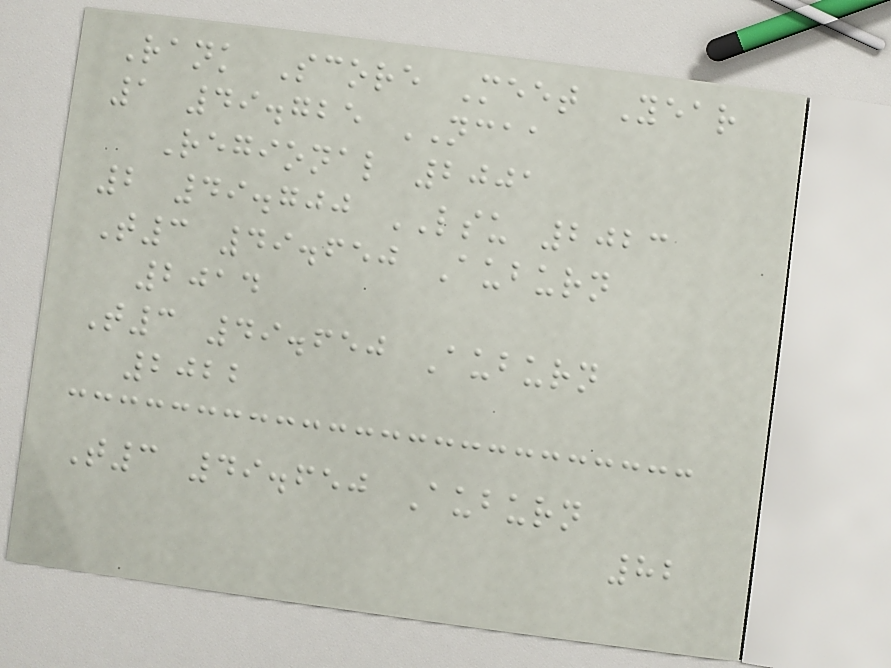Rank Score Meet Year
1 49.725 NCAA
Regional 2001
2 49.700 LSU 2023
T3 49.650 Auburn
2014
T3 49.650 Auburn
2022
T3 49.650 Auburn
82
